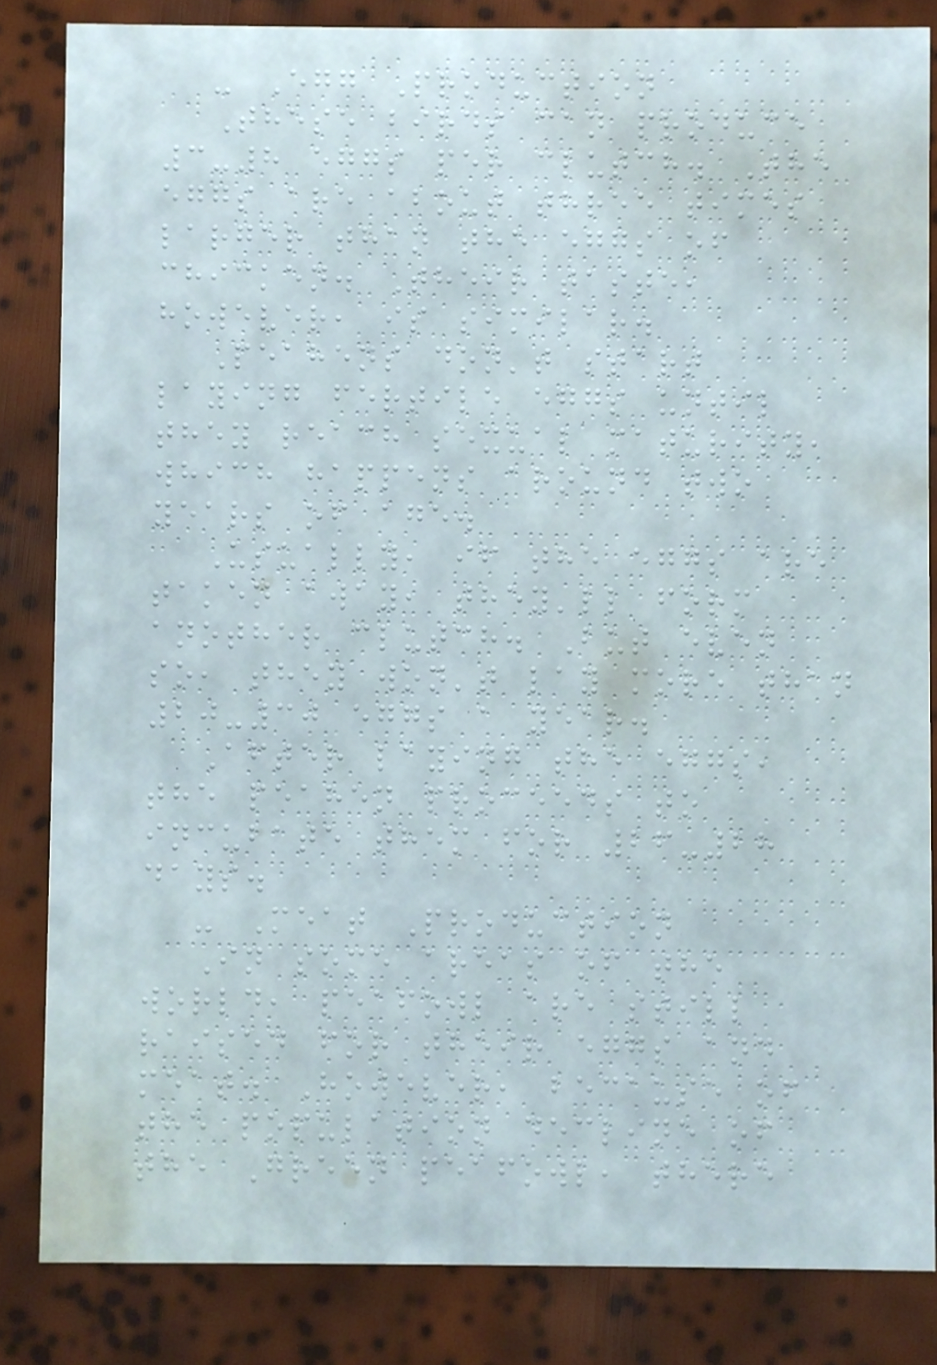- Egg Production
These birds can produce
3-8 eggs per clutch. The
eggs are about three times
larger than the eggs of
chicken. Their taste,
however, is similar.
Peahens don't start
laying fertile eggs until
they reach sexual maturity,
which happens around two
years of age.
Usually, if the eggs are
taken away, they'll form
another clutch. But even
so, they won't lay more than
20-30 eggs a year.
After laying the eggs,
the peahen proceeds to
incubate them for 26-28
days.
- Meat Production
In some areas of the
world, peafowl are still
raised for their eggs and
meat. However, because of
the population decline of
the Green peafowl, there
